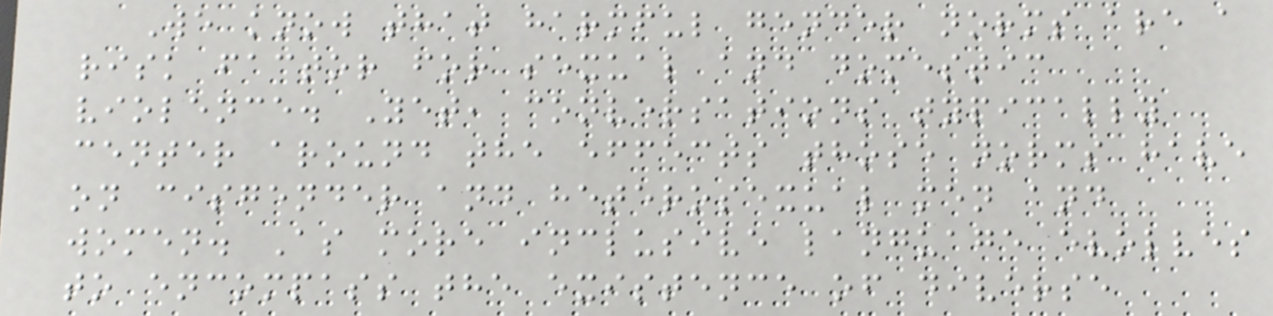We know that harmful gender norms are a
risk factor for sexual and domestic
violence. Yet, conversations typically
center around the effects those norms have
on cisgender and heterosexual men and
women. As more inclusive language evolves
to encompass the existence of diverse
